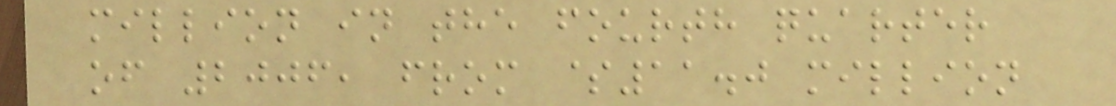million in the fourth quarter
of 2006, from $11.0 million
